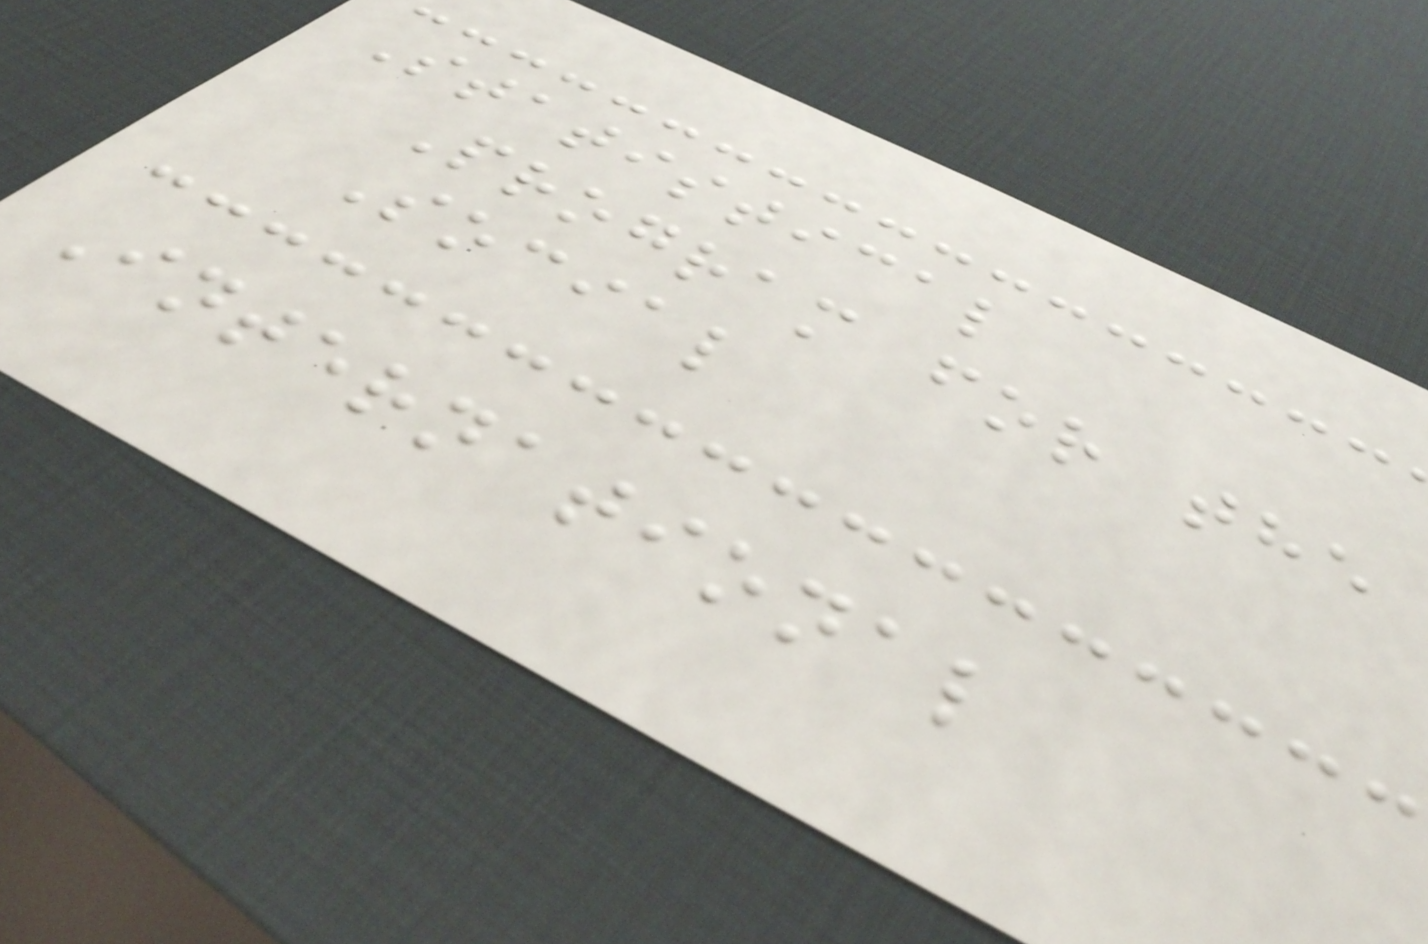Statistical
Program for the
Social
International
